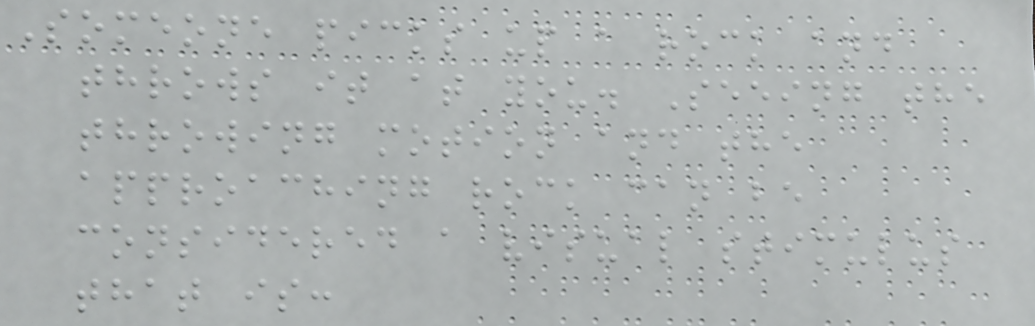Someone picks up a rock and
throws it at you. Seeing the
throwing motion and the
approaching rock can be
considered a visual stimulus
that is:
